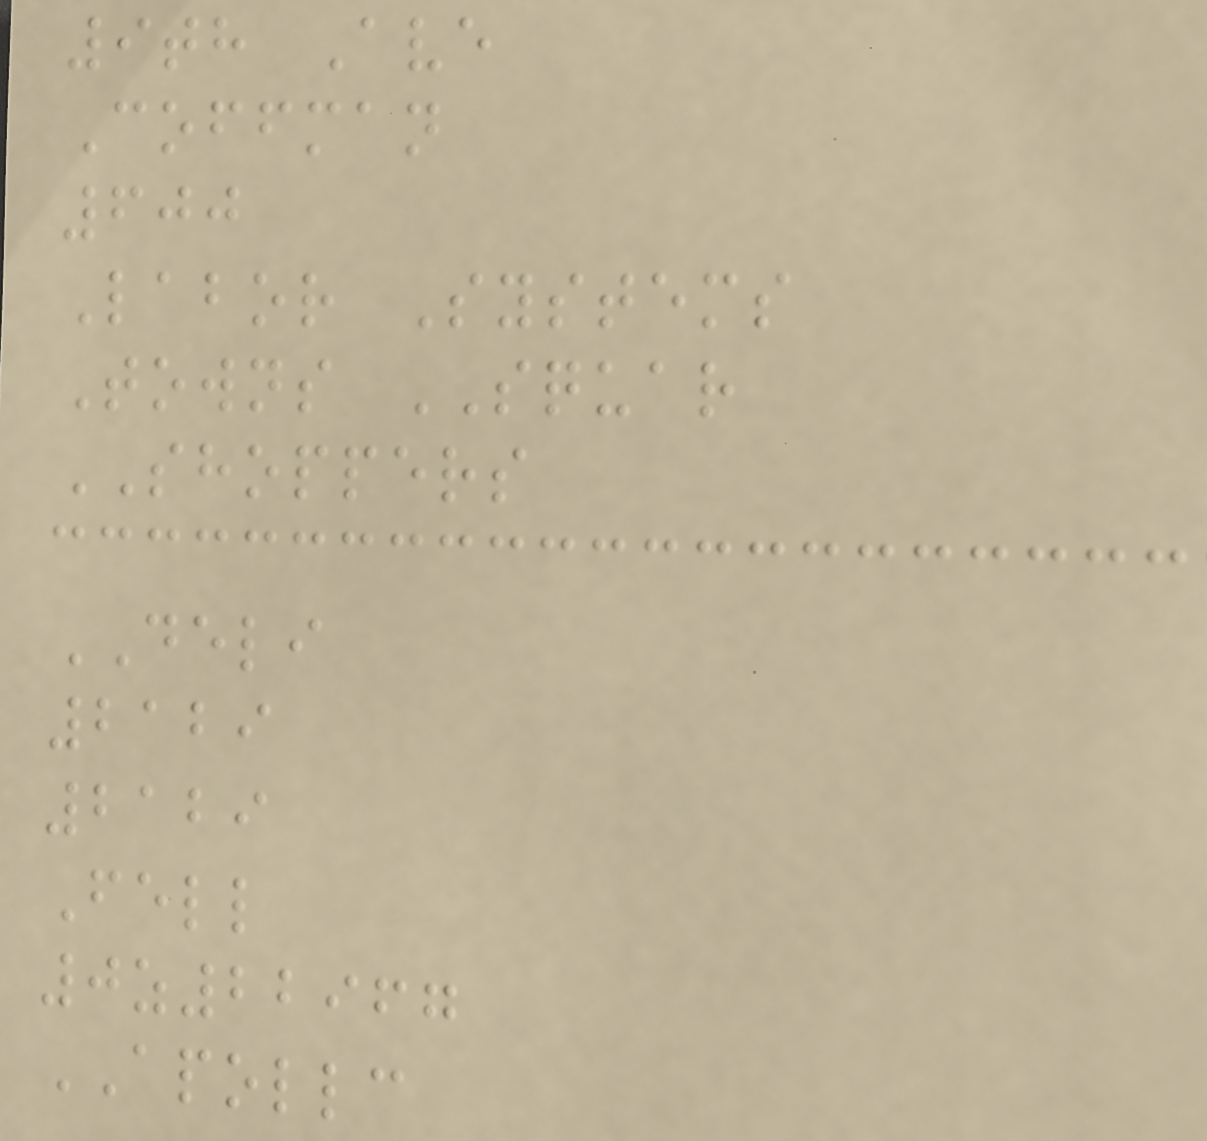9th Ave
Coffman
600
Labor Systems
Towns SQUAR
SHOPPERS
DELI
2129
2129
Fell
0z22967
APOLLC
